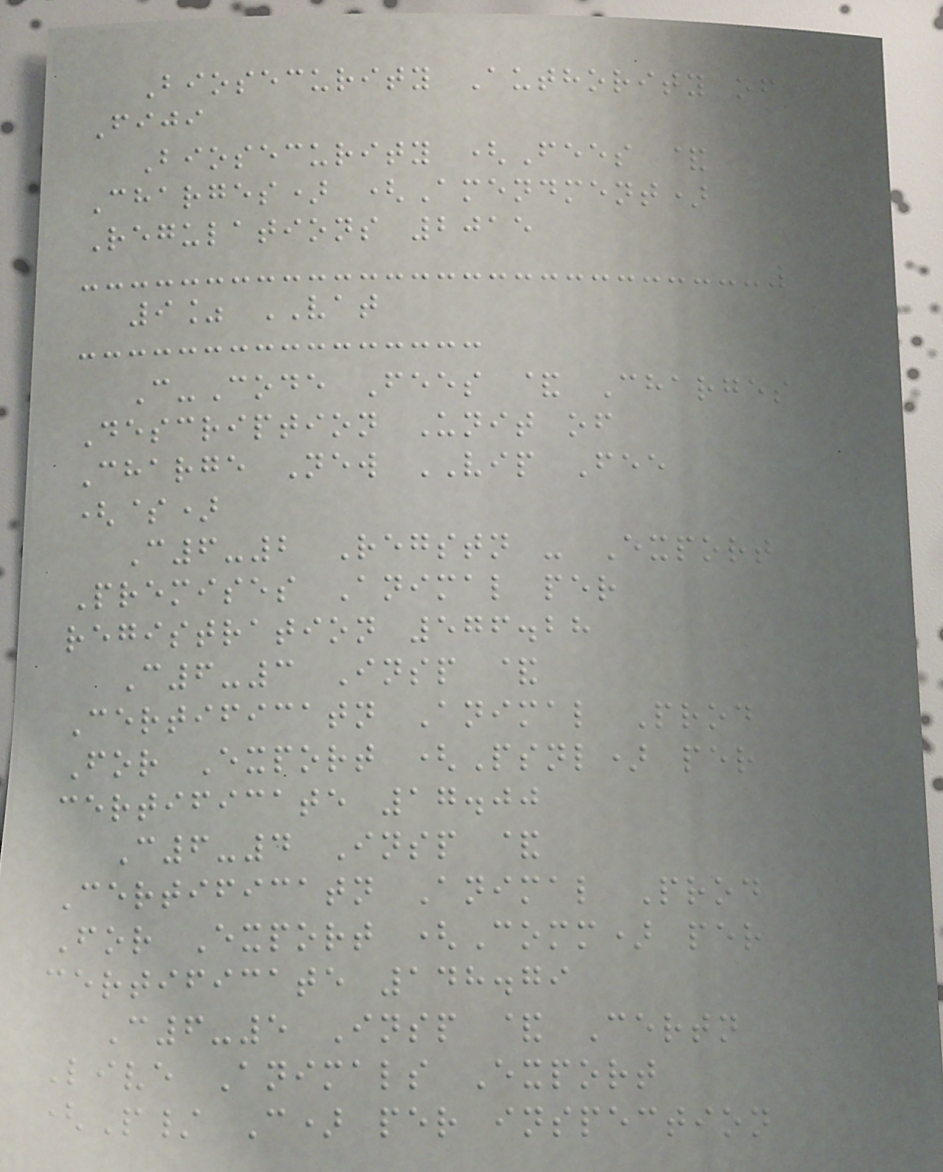Biosecurity Authority of
Fiji
Biosecurity (Fees &
Charges) (Amendment)
Regulations 2015
9% VAT
C-Code Fees & Charges
Description Unit of
Charge New VIP Fee
($)
C6-2 Regstn - Export
Premises Animal per
registration 576.28
C6-3 Insp &
Certificatn Animal Prod
For Export (Psnl) per
certificate 17.00
C6-4 Insp &
Certificatn Animal Prod
For Export (Comm) per
certificate 148.79
C6-5 Insp & Certn
Live Animals Export
(P/ C) per inspection
